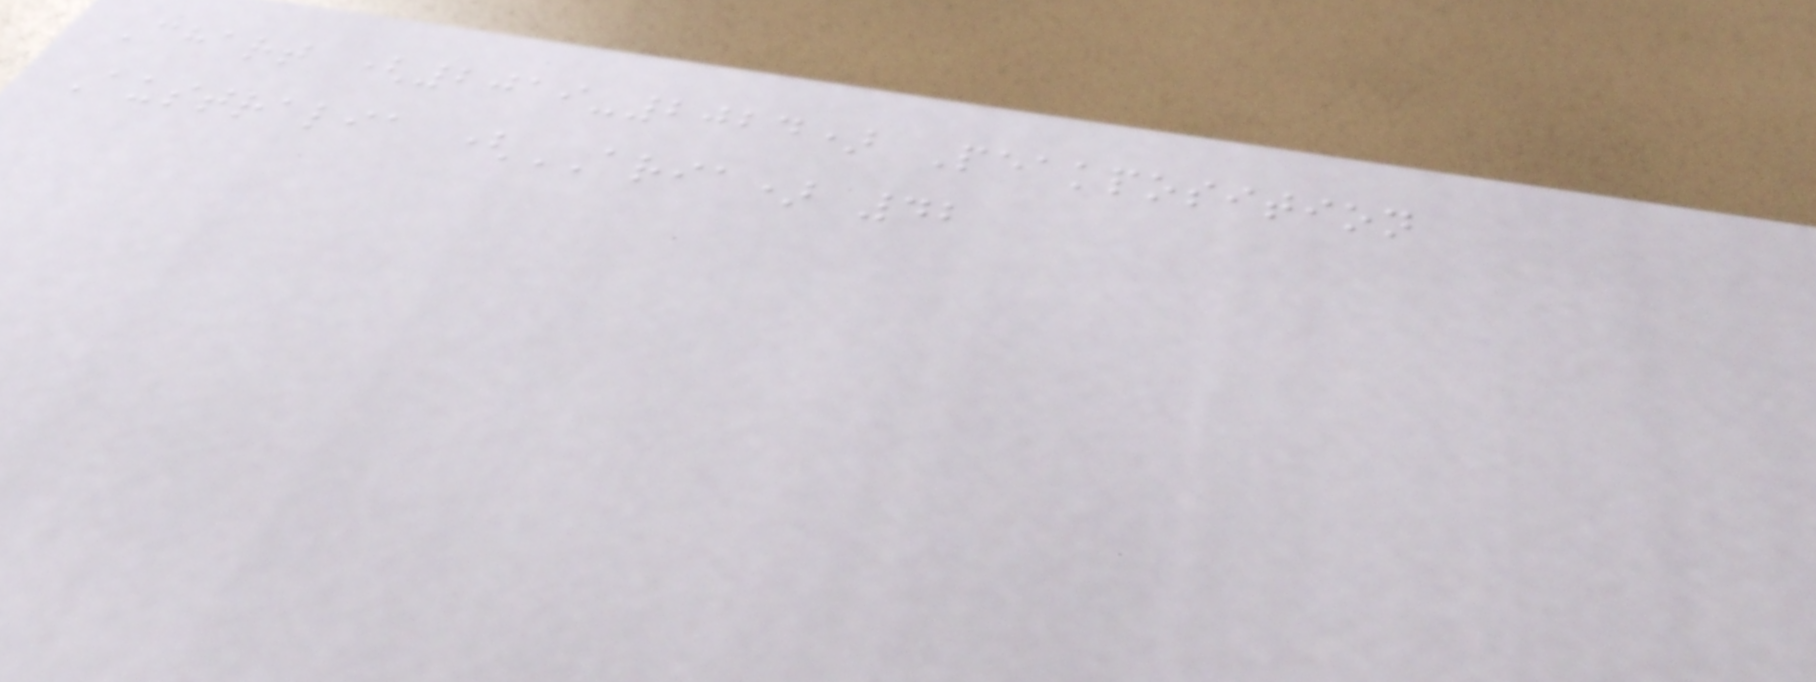Chart (2019-2024) Peakposition
Australia (ARIA) 42
